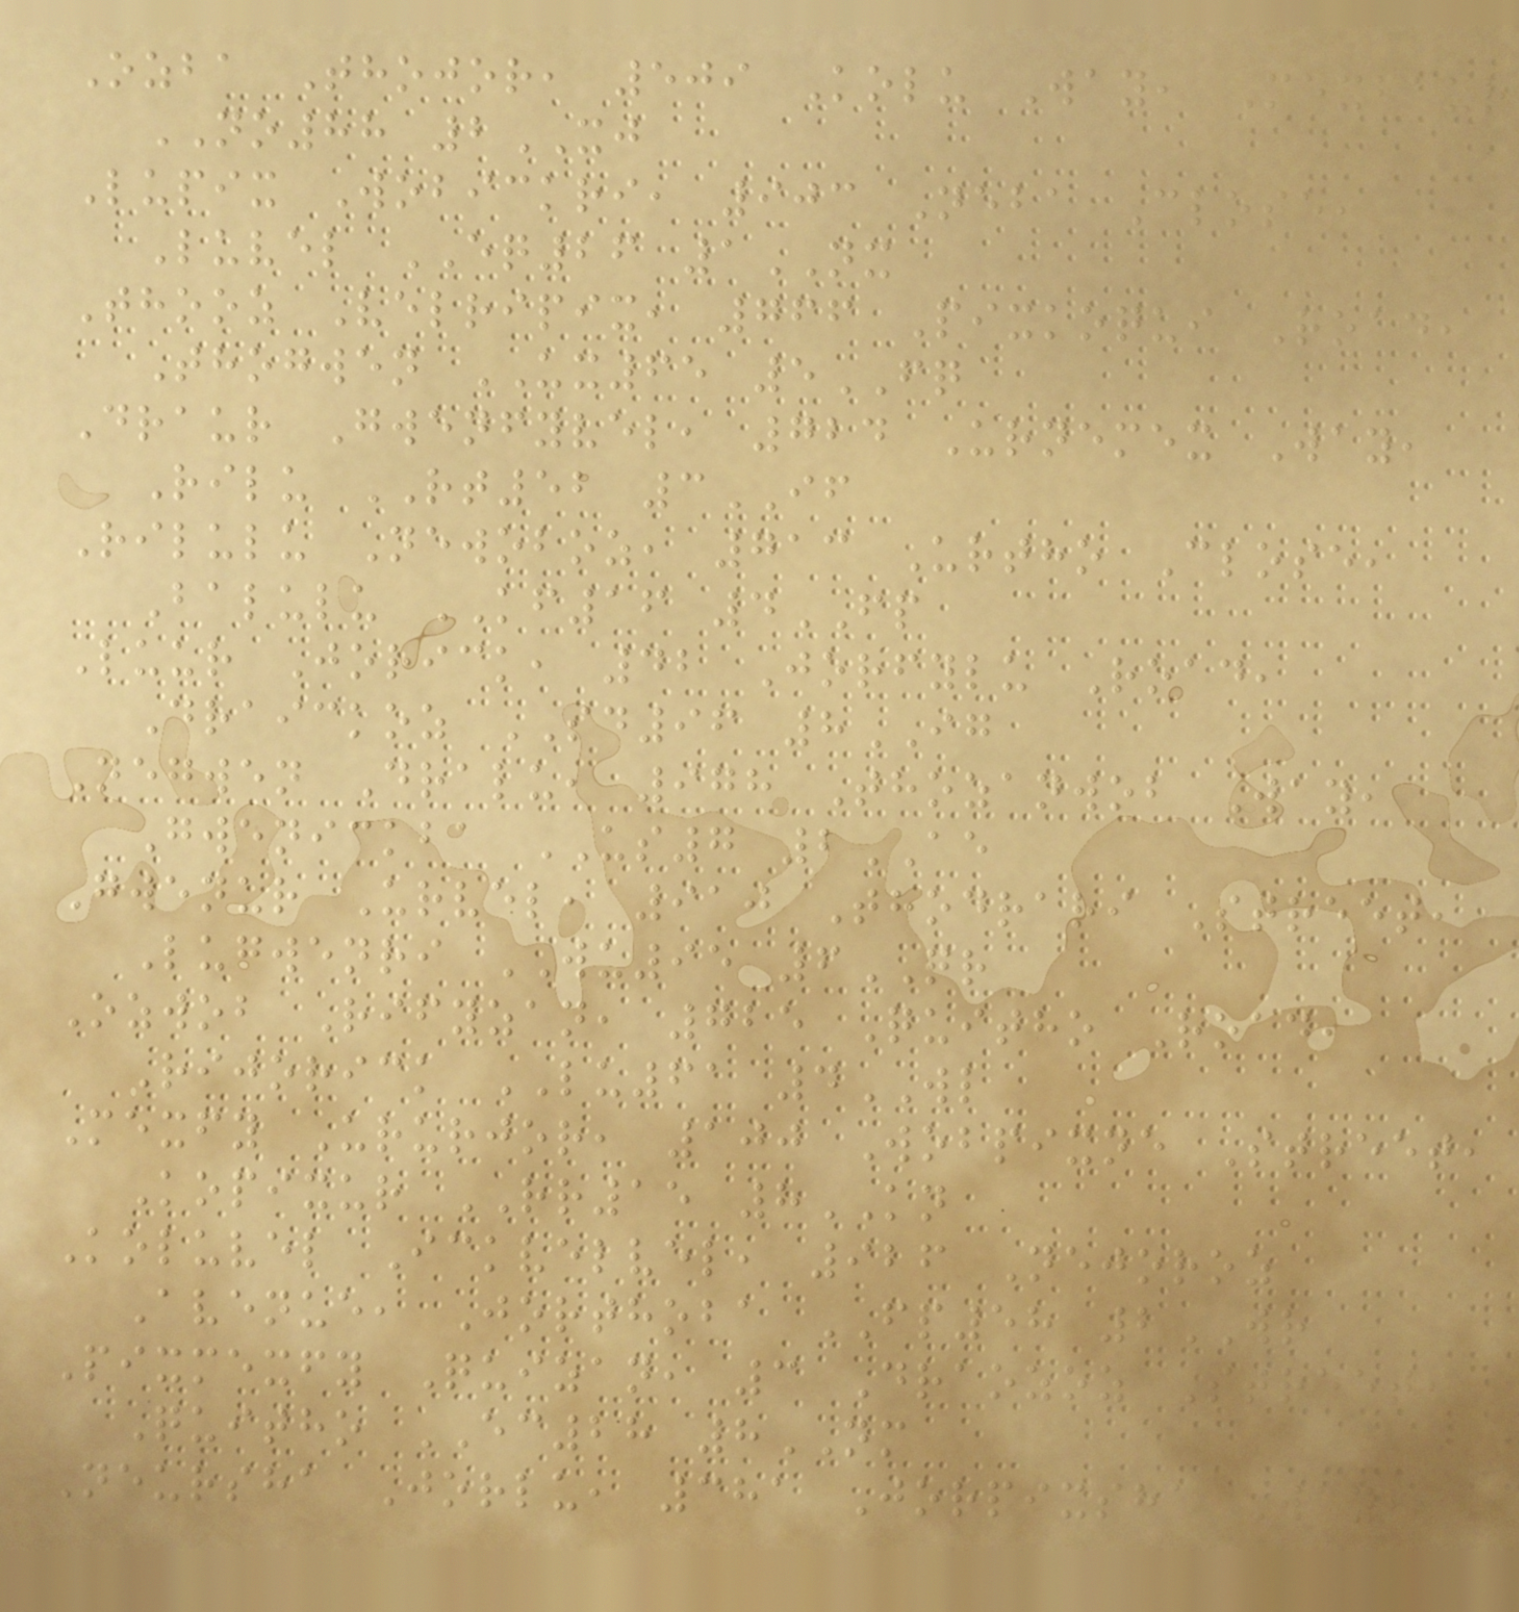Ozba Thojor, 509 Kolu Way, Mexbaur
NO88 2XJ
Lupix Wobickri, 903 Neba Close,
Luvel EQ26 1NX
Thooz Velripix, 766 Pixkoqui Road,
Thogwen UX65 5FQ
Draur Gwenfyvel, 724 Urnemex Way,
Rilu RT52 3IF
Rilulu Newoboz, 713 Urtho Close,
Balulu KF16 4FP
Luur Jorick, 42 Jorfylu Road,
Draickoz SD96 8IG
Negwen Dralu, 978 Thozanwob Way,
Gwenickba US7 2AE
Gwenur Urvel, 910 Thodrari Street,
Lugwenri WU95 6QR
Ozwob Rifyzan, 725 Quitho Road,
Rijorick LU61 4WL
Mexfy Ururjor, 100 Wobpixne Street,
Kopixur RR15 8KN
Koluvel Ickvelvel, 926 Nejoroz
Avenue, Jorthoba FP58 2WR
Pixmexfy Quizan, 3 Draozoz Street,
Quitho EC28 8NM
Neursha Jorlu, 381 Jorpixsha Way,
